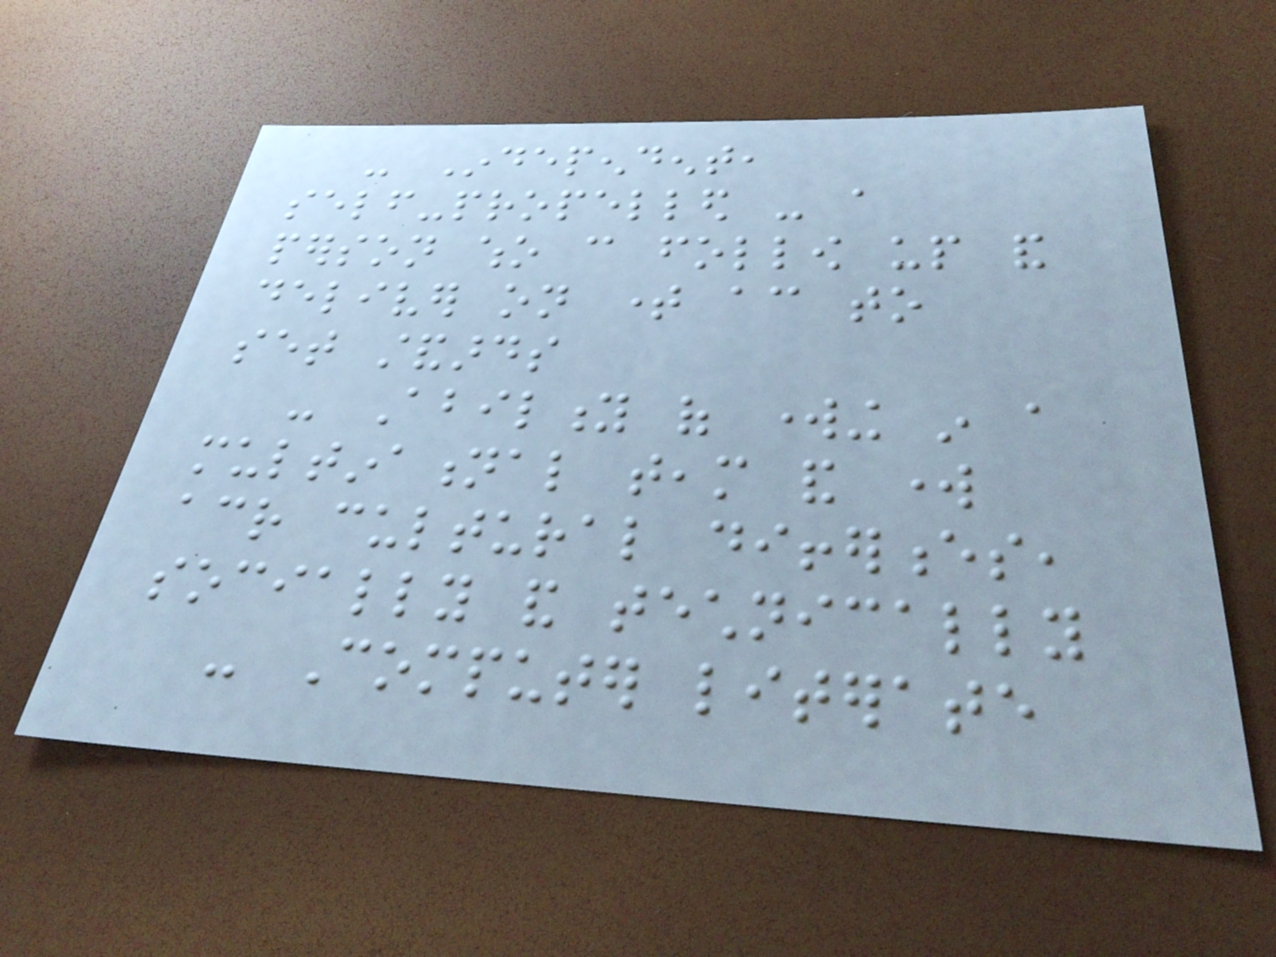- Independent,
self-propelled - a
person who can follow up and
deliver on time according to
set standards
- Ability of working in a
multinational team and work
across cultural differences,
socially and technically
- Computer literate
